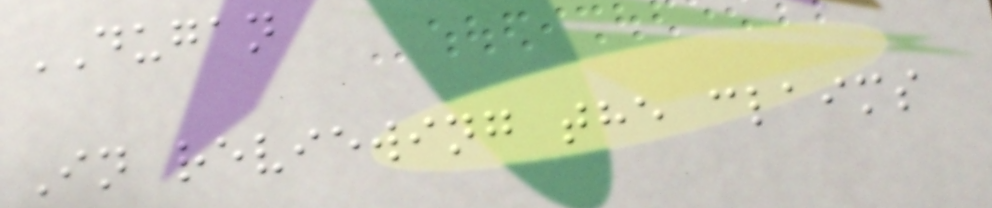DUGAN
In reviewing the claims
